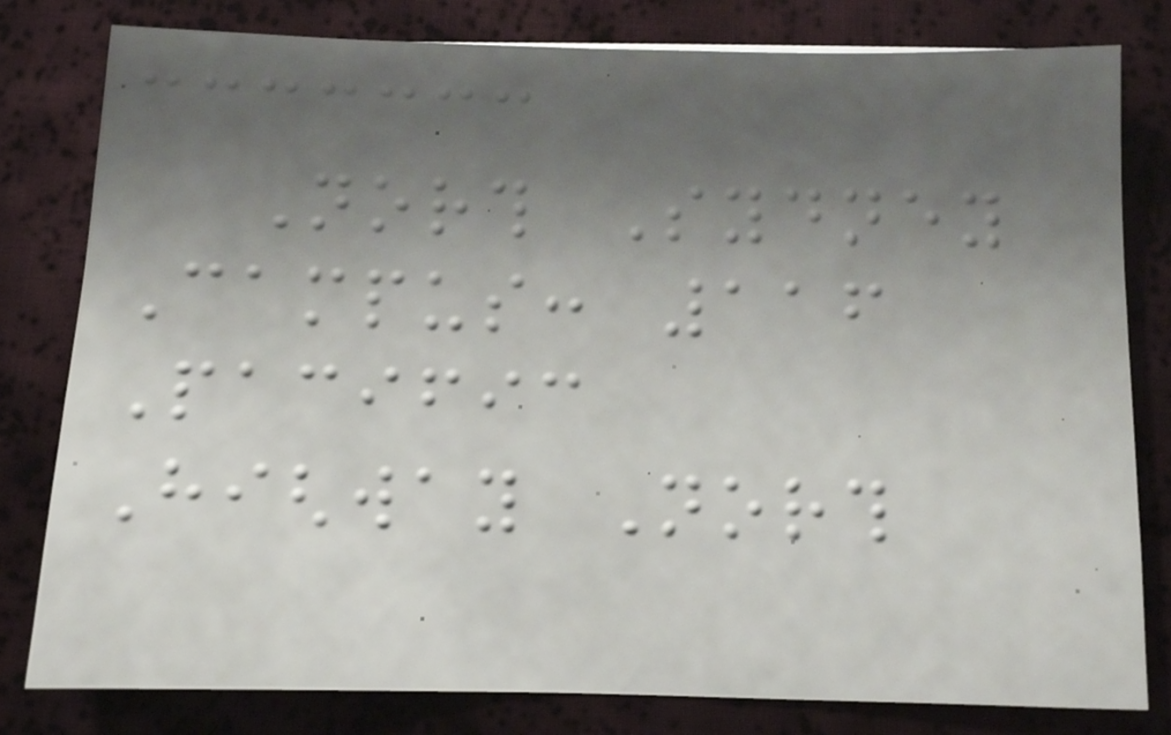North Sydney
Campus: 116
Pacific
Highway North
